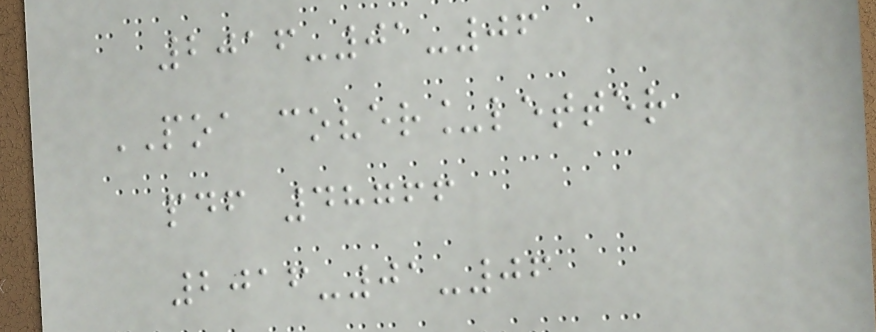2016-01-06
POA cover_letter
pdf 48766
2016-01-06
